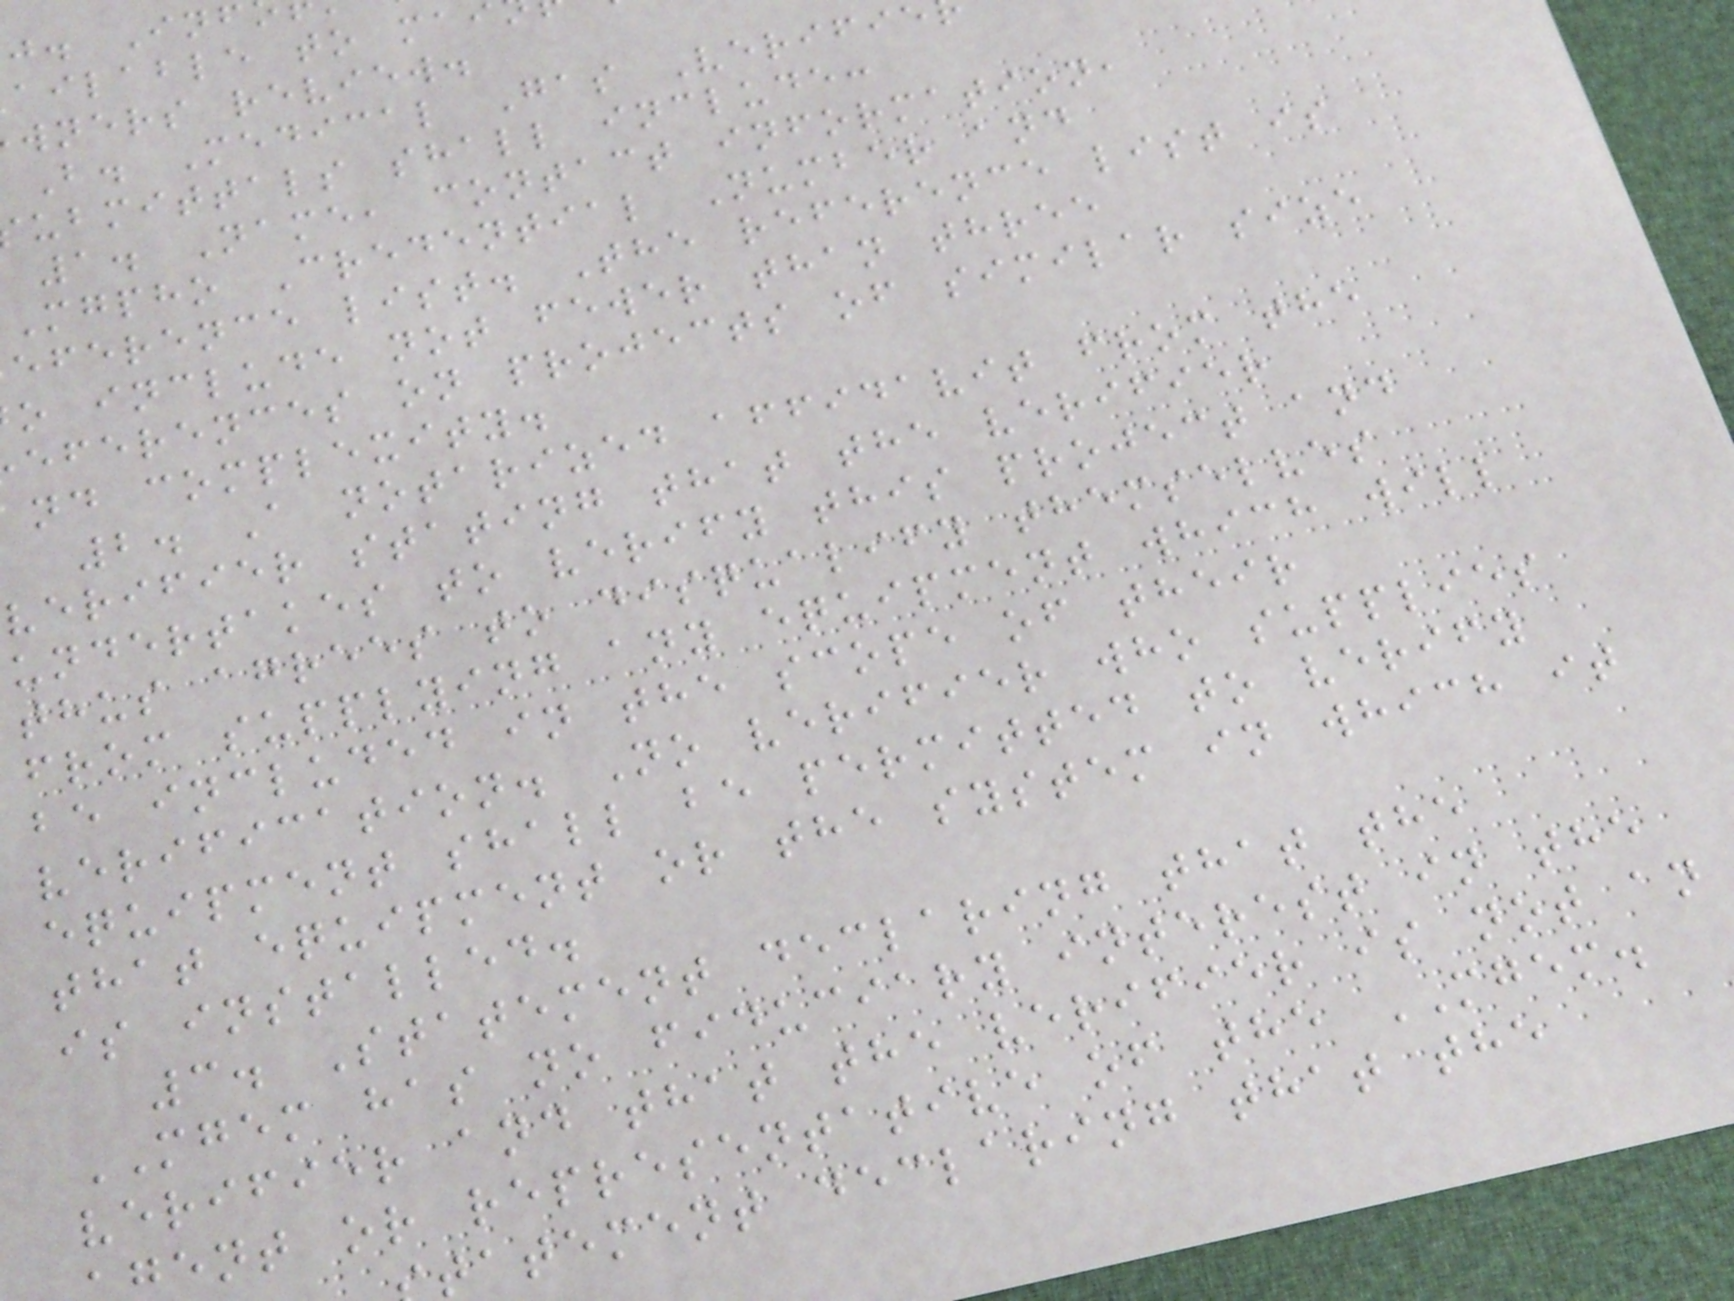ailable to ma
wners review.
B. Medical Gas Verifie
ubmittals shall include:
1. Name, contact information,
mgpho Credential Number and
eference list. The reference list is
o include not fewer than three
eferences on projects of similar size
nd complexity.
2. A notarized affidavit from the
verifier stating that the verifier
undertakes to verify this project and
thus agrees to disqualify themselves
from supplying any equipment which will
be included in the scope of their
verification. No verifier who supplies
equipment shall be permitted to verify
that equipment or the system in which it
is installed.
3. Statement declaring that the
MGEM has no fiduciary interest in the
verifier and that the verifier is not an
ent or representative of the MGEM.
tatement declaring that the
